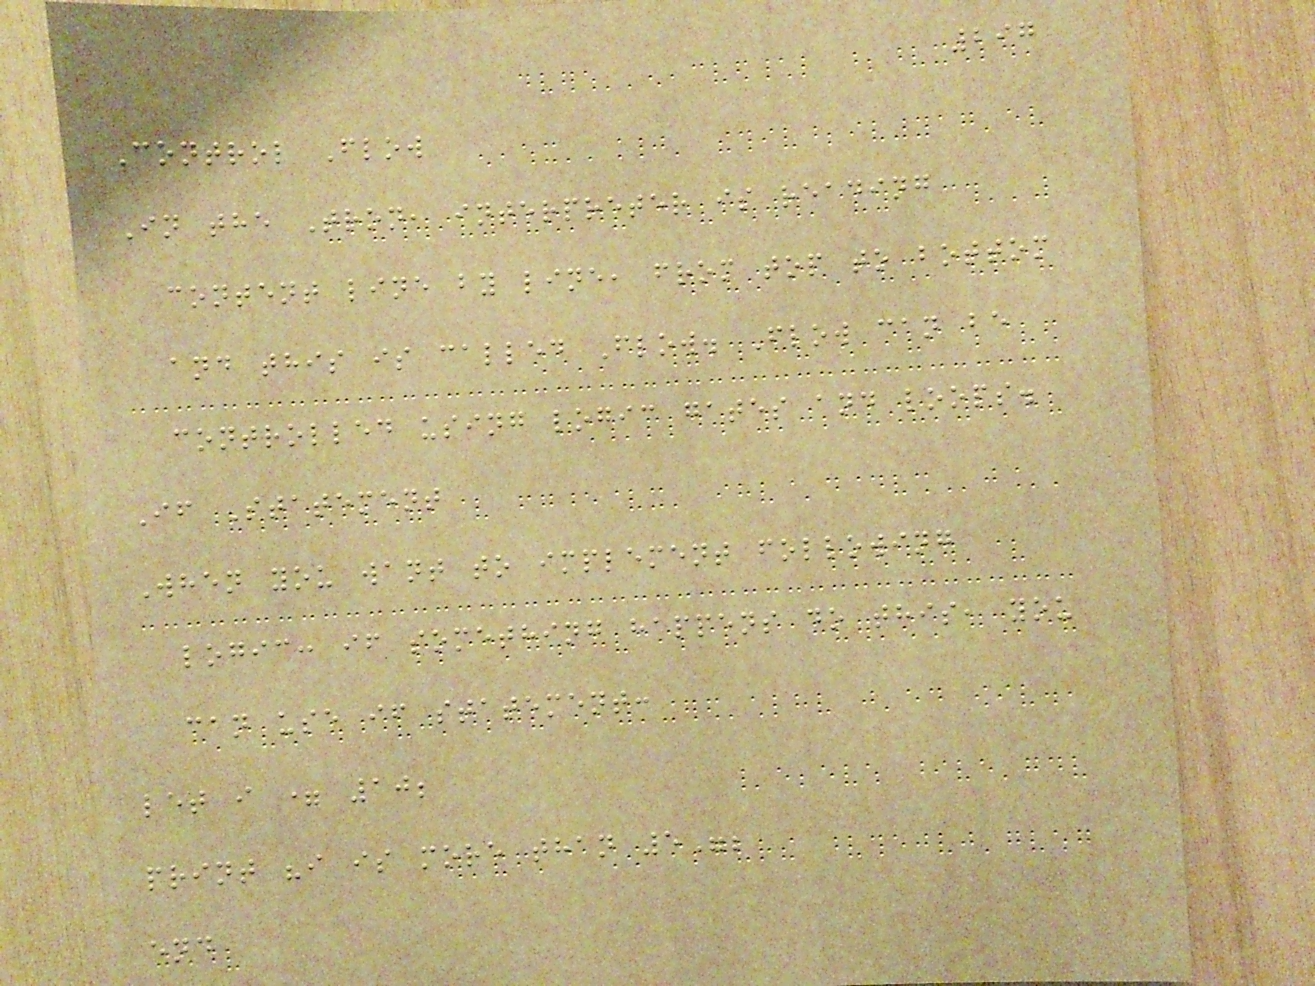297
Control Flow
In the Tron, interpreter is reading
content line by line, from top to bottom
and this is called Flow. Flow can be
controlled using logic gates and loops.
If Statement
When you want to implement following
logic: if something happens do this, you
can use if statement:
let i = 10;
print "i is more than 5";
end
